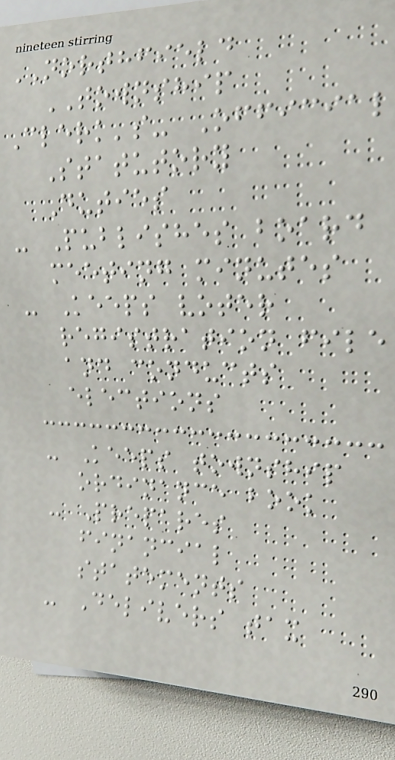NORTHFIELD
TOWNSHIP
Clerk's- Official
Statutory
Duties
- Publishes board
meeting minutes
- Keeps voter
registration file
and conducts
elections
- Keeps township
ordinance book
- Prepares
financial
statements
- Delivers tax
